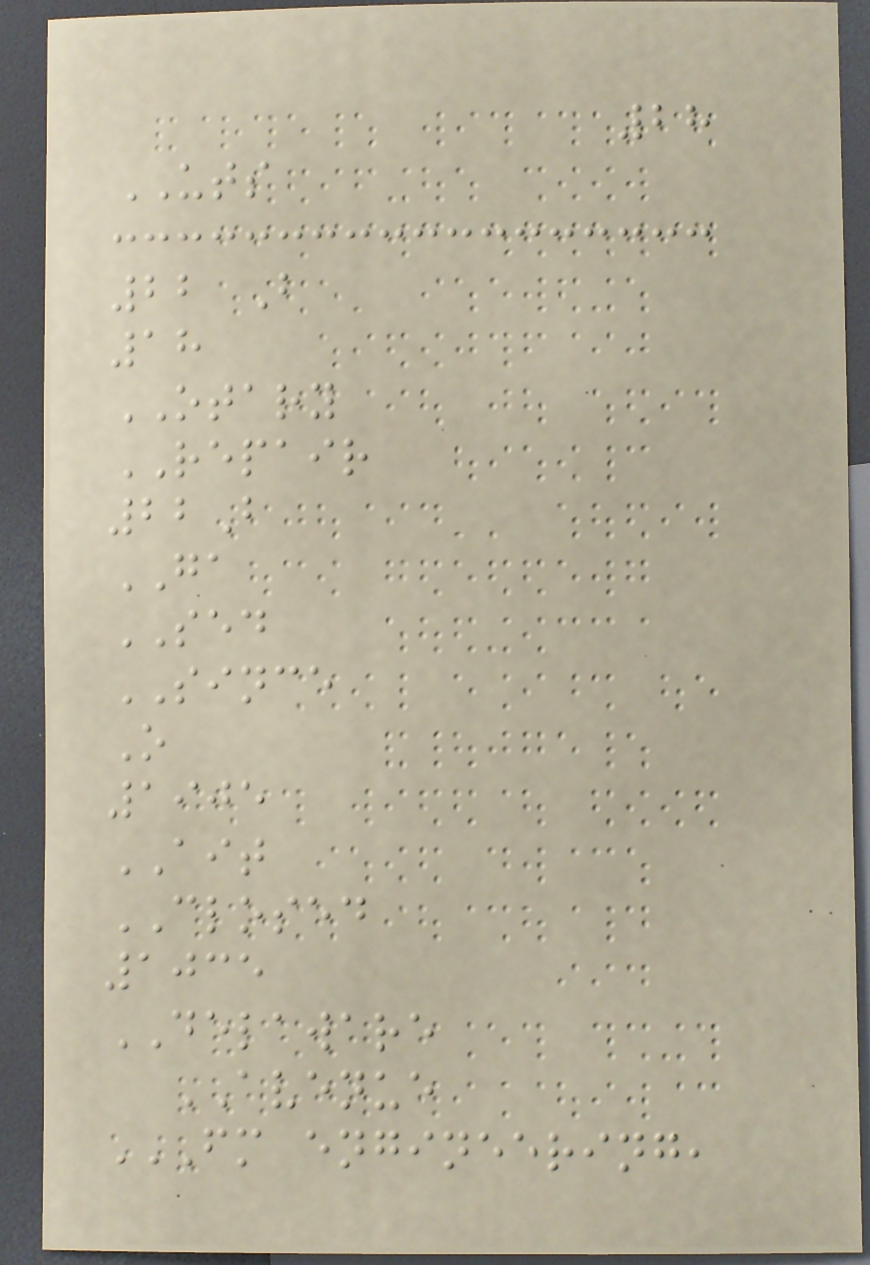28
UTS
22 B
18
OTARY
REPAIR
22B
GA
SED
SINCE
O
1905
AIT
CLOSED
1035
DELAWARE
AVENUE
FM ENGINEERING,
